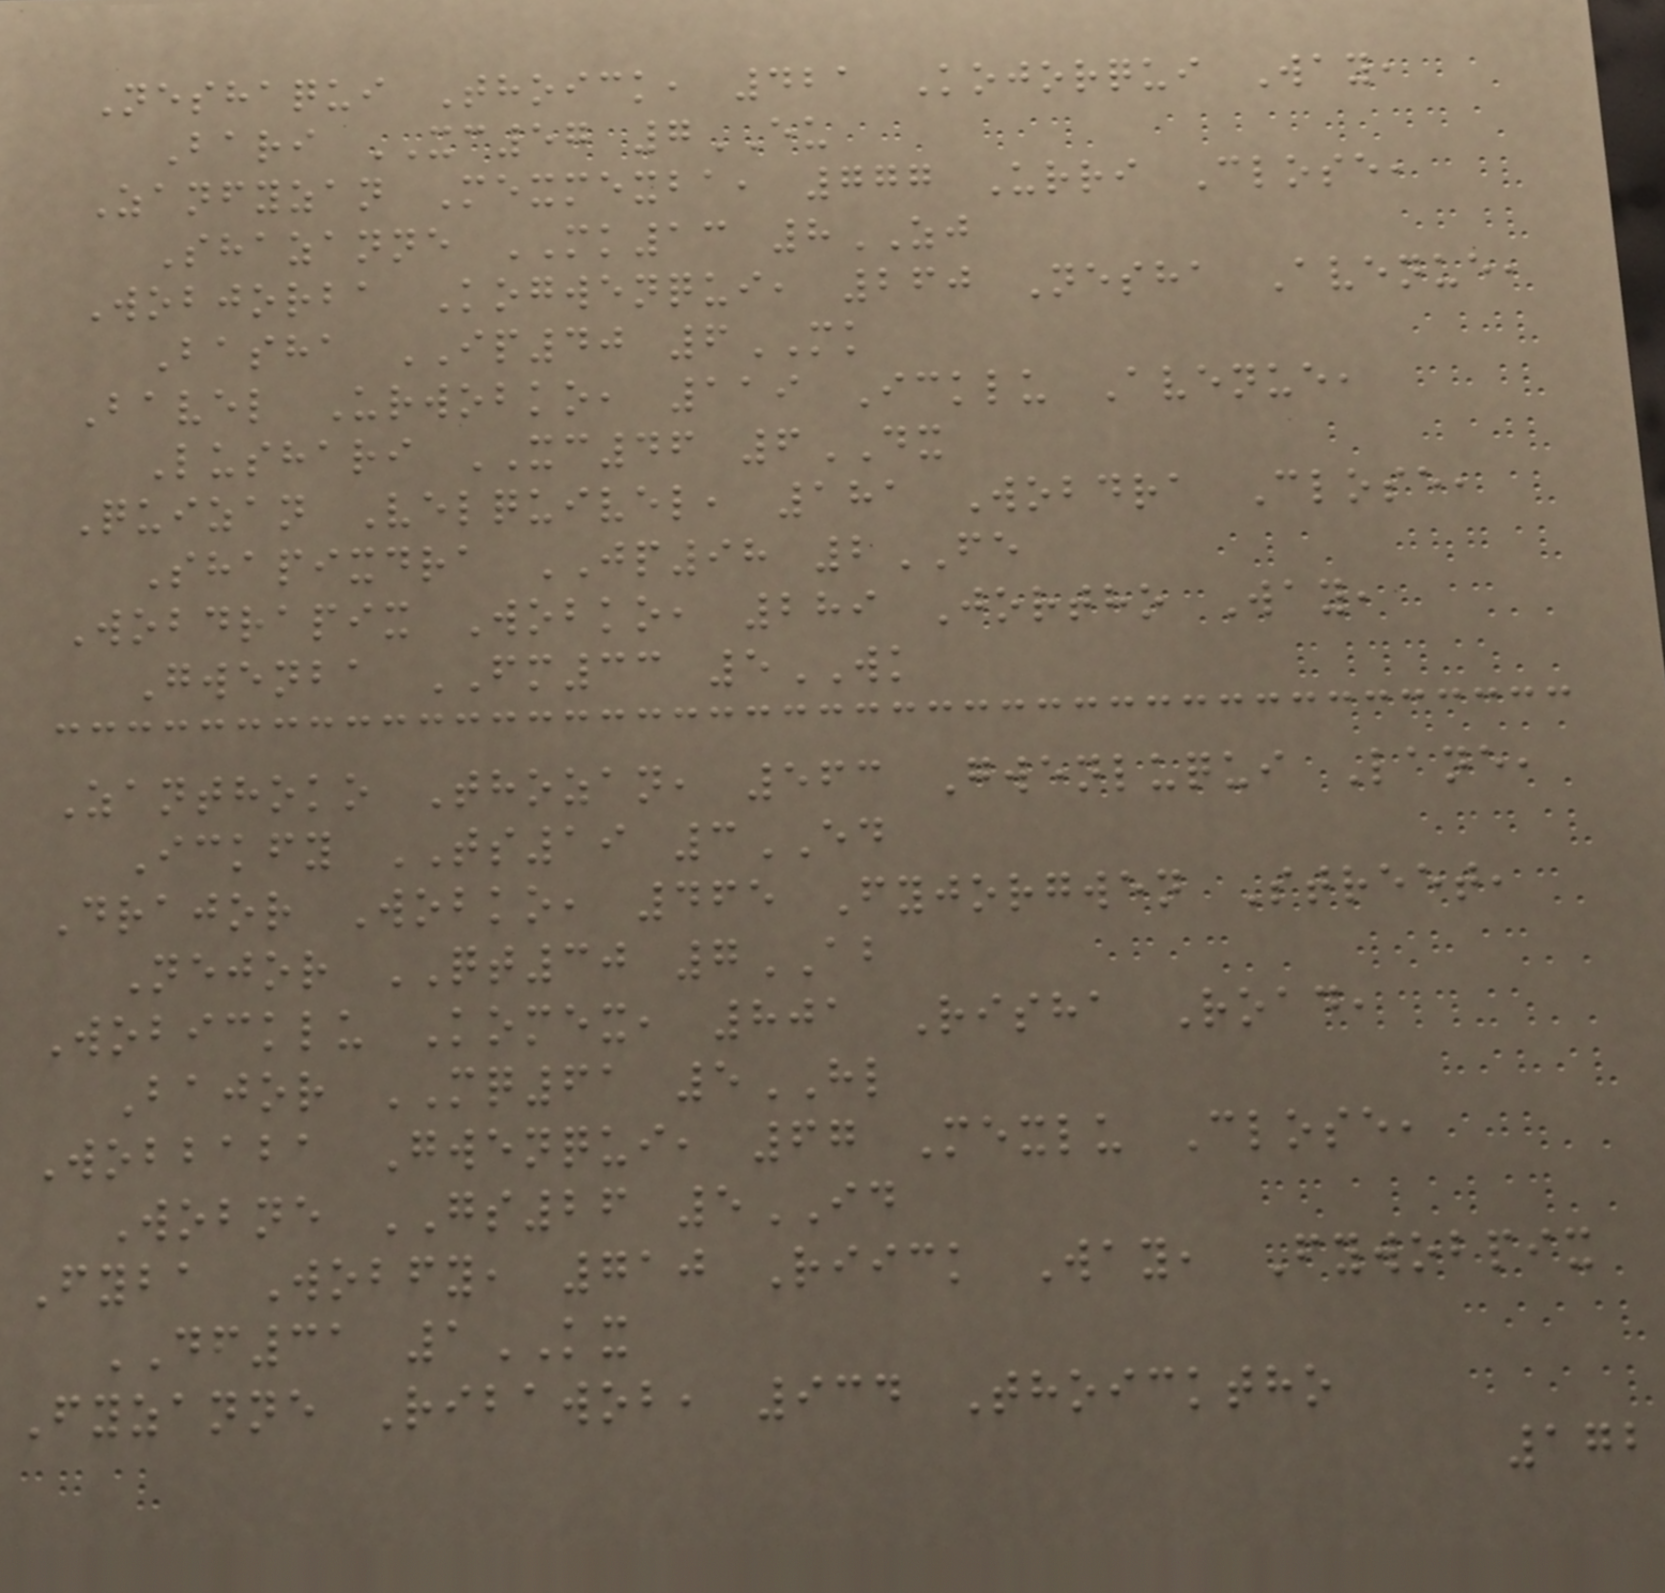Neshaqui Thoick, 421 Kojorqui Way,
Bari XC57 7EU
Zanfyzan Mexmexba, 777 Urri Close,
Shazanne MK13 8ZJ
Wobjorba Kogwenqui, 260 Nesha Avenue,
Basha IP40 6MK
Bavel Urwobko, 119 Icklu Avenue,
Lushari XC46 6DX
Quizan Velquivel, 181 Wobdra Close,
Shapixdra JP98 2FE
Wobdrapix Wobko, 289 Jortho Way,
Gwenba FM33 5WK
Zanthoko Thozan, 563 Gwenluqui Lane,
Ickfy TS19 3ED
Drajor Wobko, 465 Fyjorgwen Street,
Nejor QT30 7AB
Wobicklu Komex, 801 Risha Road,
Bajor MQ61 5HL
Wobbaba Gwenqui, 67 Mexlu Close,
Wobne GS26 5ID
Fyba Wobfy, 710 Riick Way, Fywobpix
DF31 1KX
Fyzanne Ribawob, 934 Thoicktho
172
